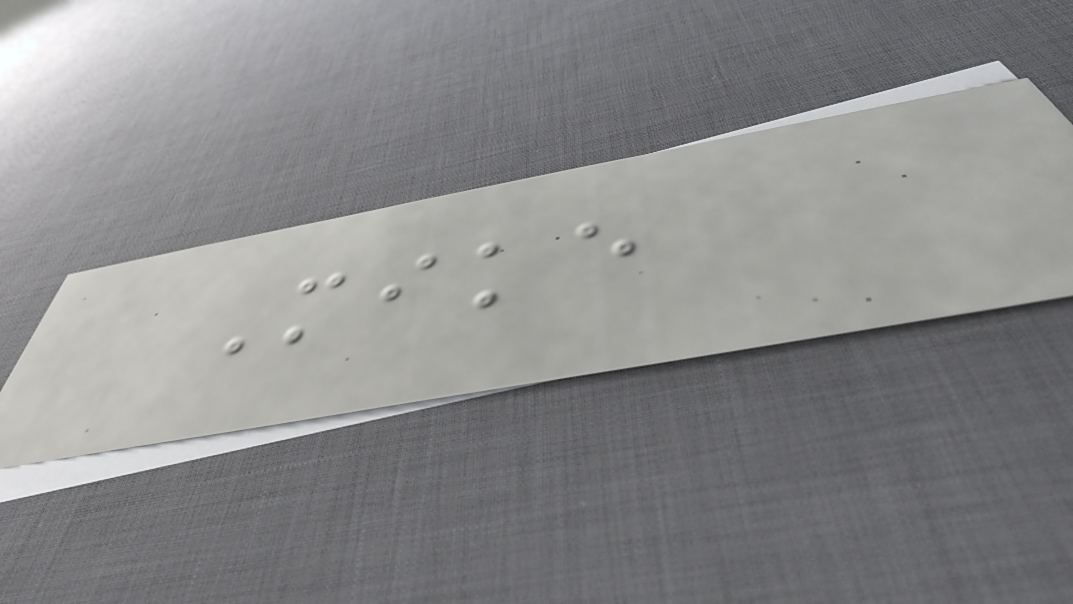Mike
